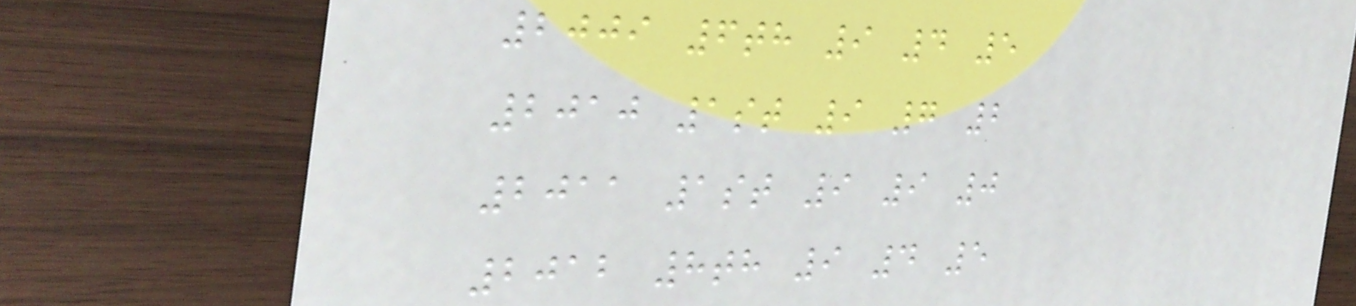2009 6th 9 4 5
2010 1st 9 7 2
2011 1st 9 9 0
2012 8th 9 4 5
